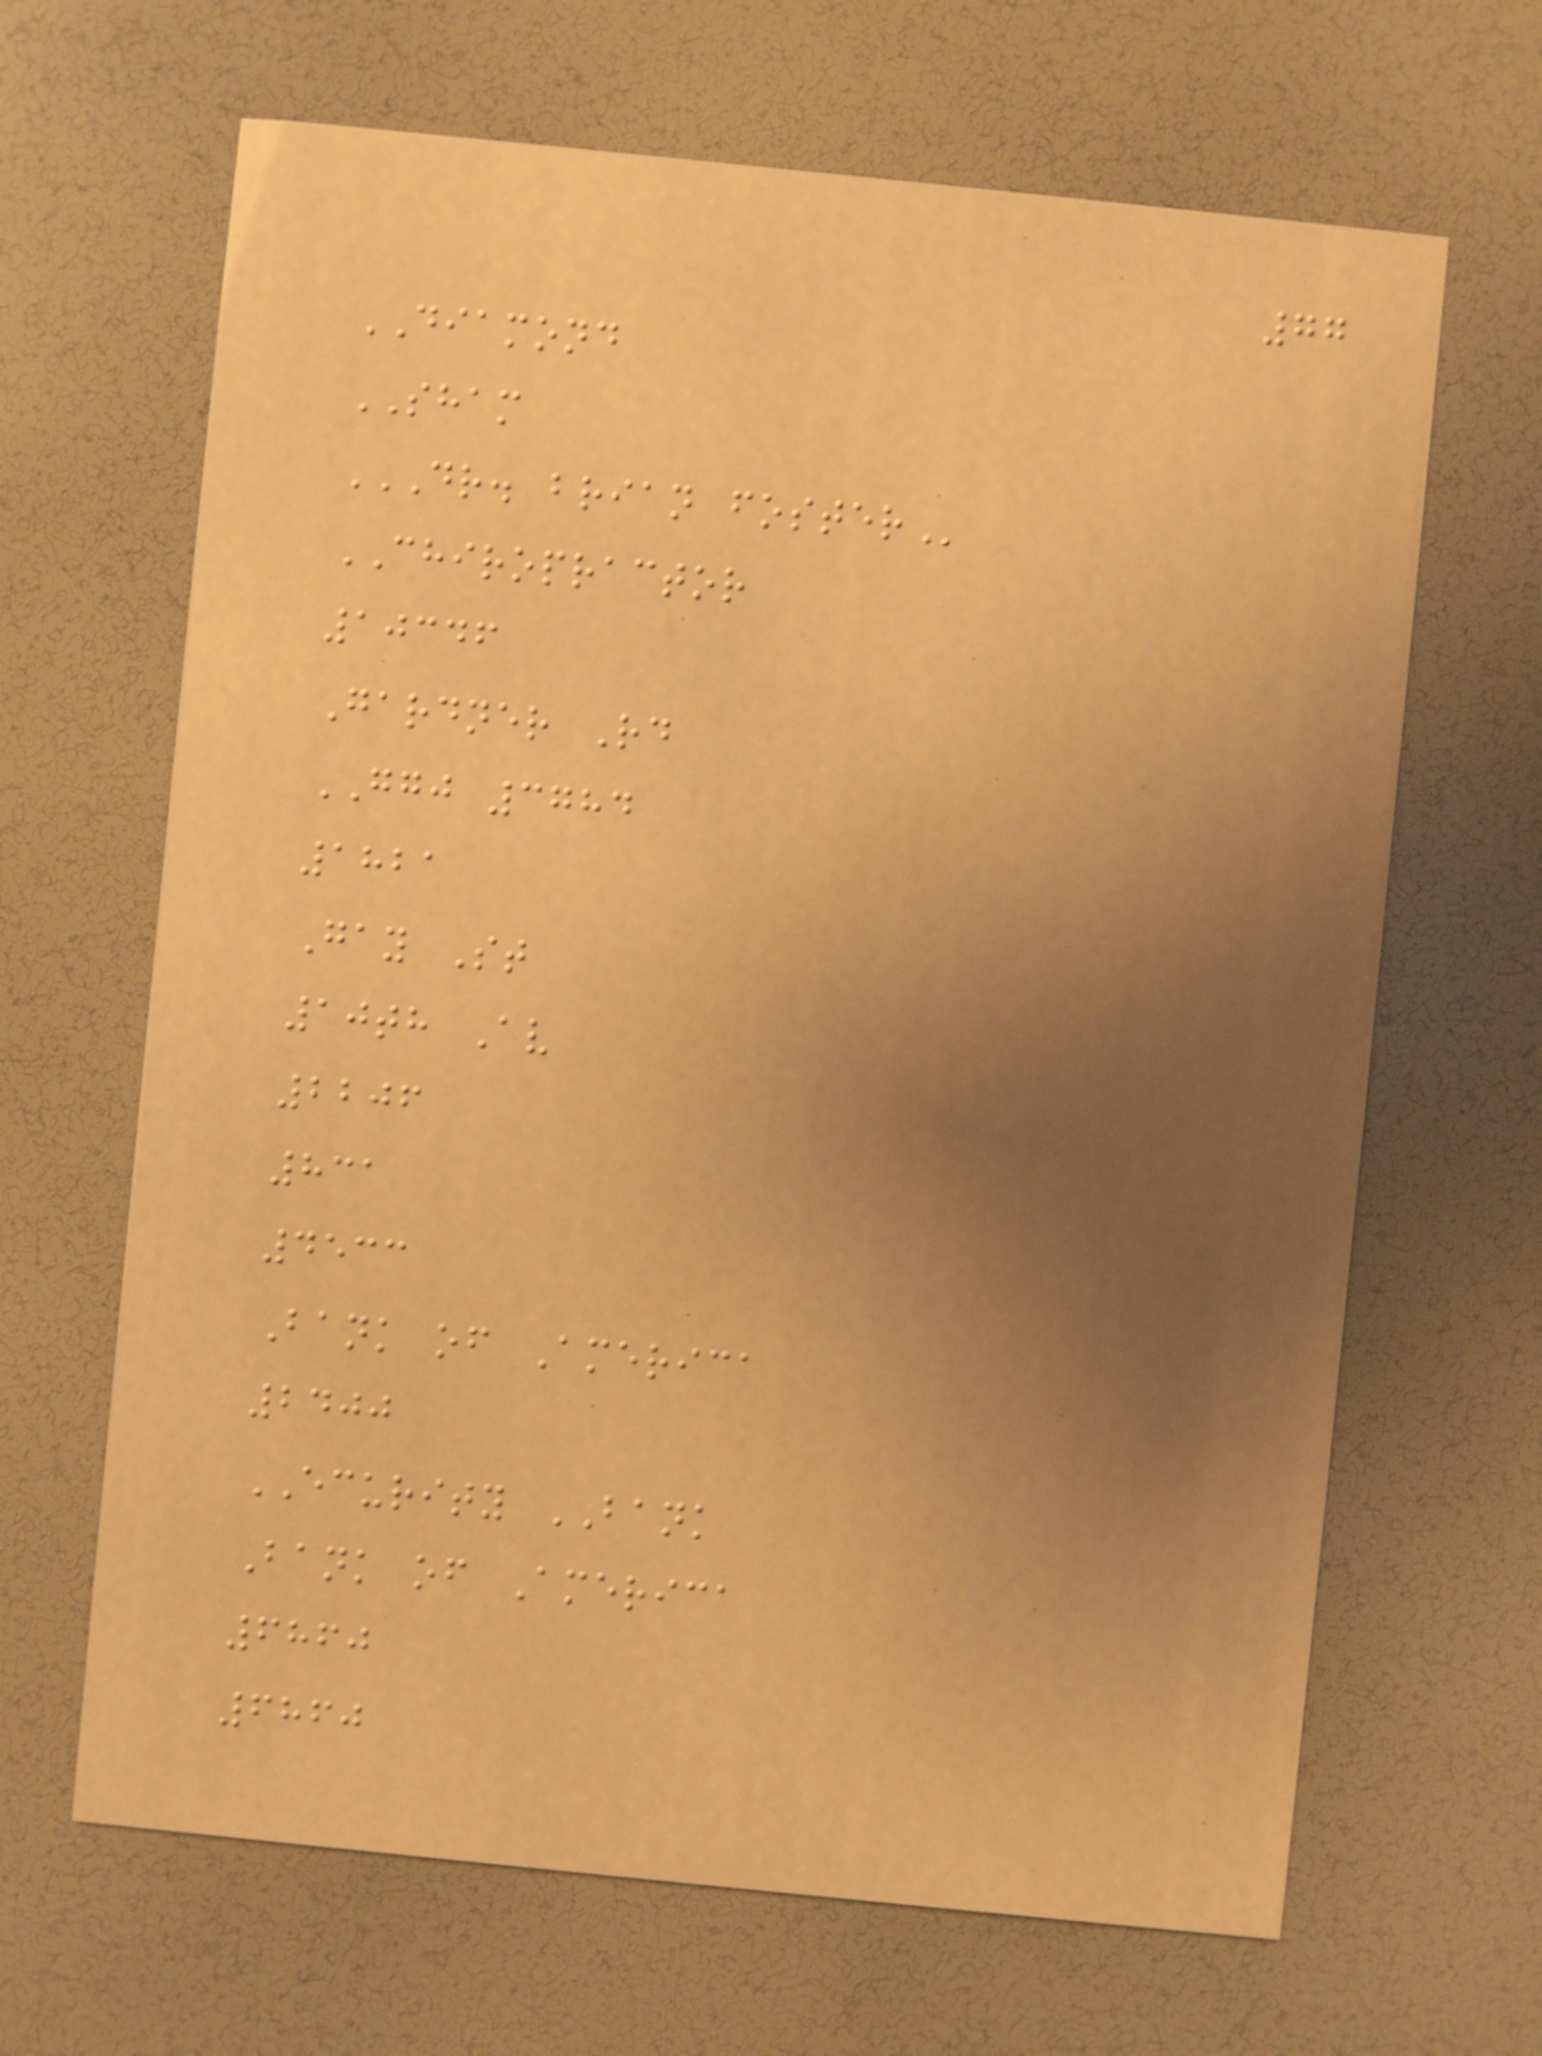77
DIAMOND
SHAM
DR. BRIAN FOSTER
CHIROPRACTOR
10346
Gardner Rd
GGJ 3784
1821
Gay St
10th Av
2206
831
4533
Bank of America
2400
ECURITY BANK
Bank of America
6860
6860
